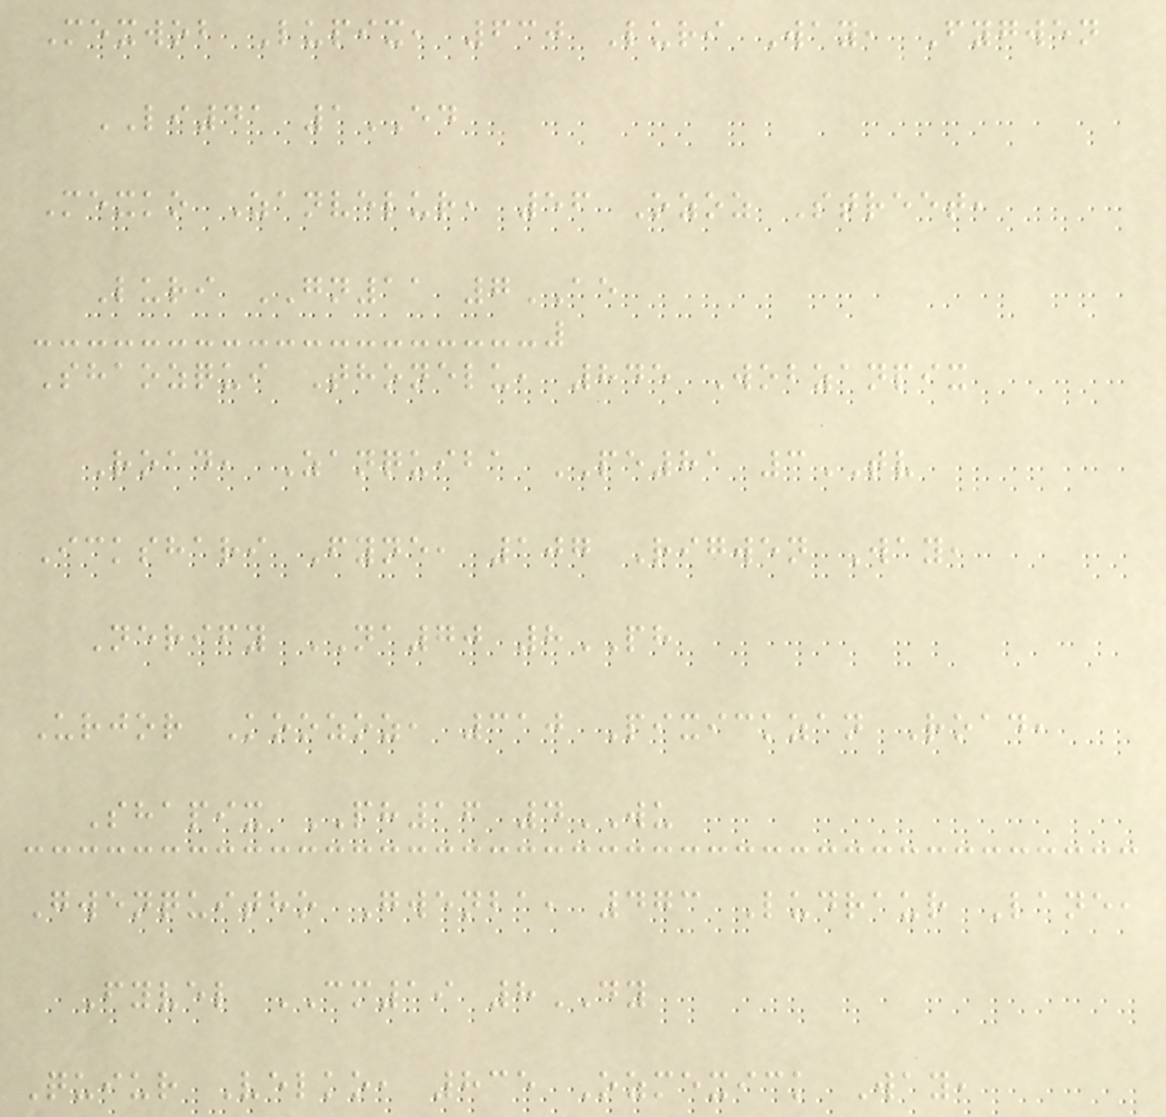Mexwob Lupix, 630 Luri Way, Fygwen
LI41 1ED
Mexko Zanvelur, 56 Ozoz Street,
Luri GN11 7AE
Shaozqui Thonelu, 845 Wobzanpix
Road, Zanquiba PE81 3TV
Ickshari Fyne, 107 Rigwen Way,
Nerify NA70 8PH
Urjor Koozoz, 310 Pixickzan Road,
Shapix PH16 4WU
Gwenquitho Gwenba, 473 Ludraur Lane,
Fyvel CM19 8DY
Quiur Velko, 835 Ozmexick Way,
